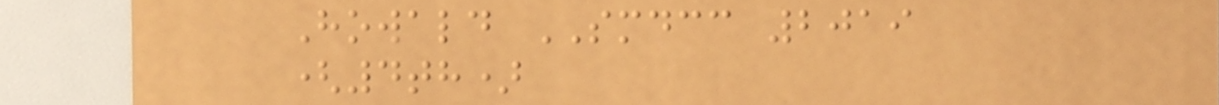Howald SMDCC 2019
(4th)
